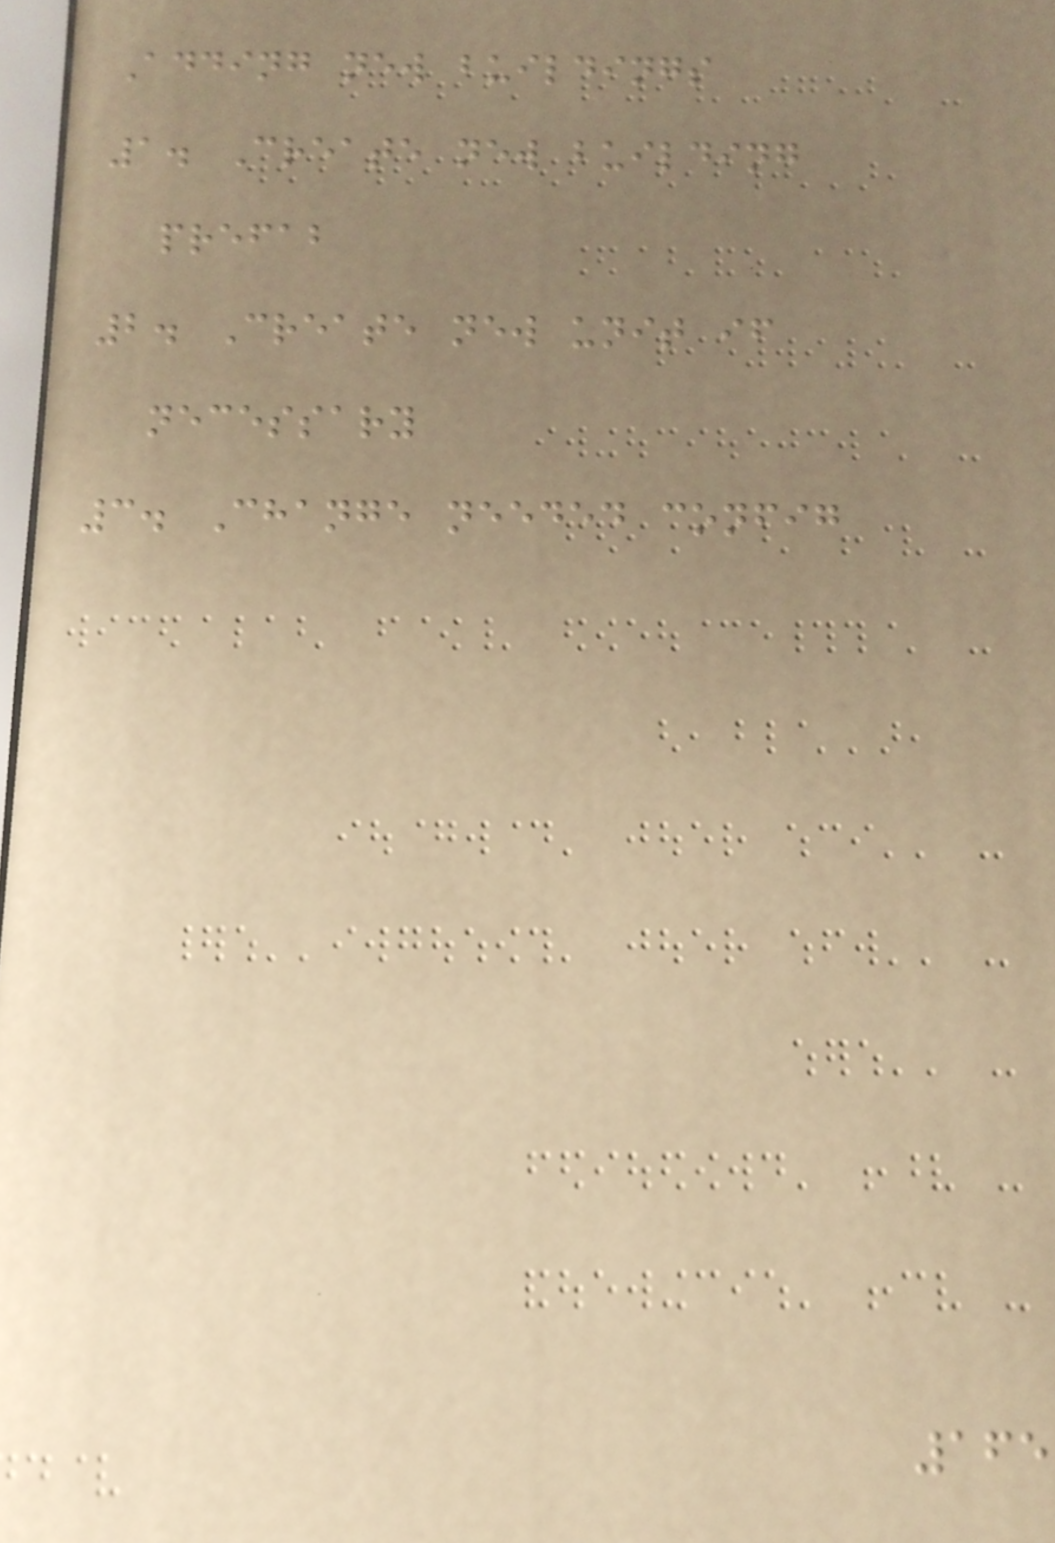Adding new buildings
1. Create new building
prefab
2. Create new unit if
necessary
3. Change needed config
165
